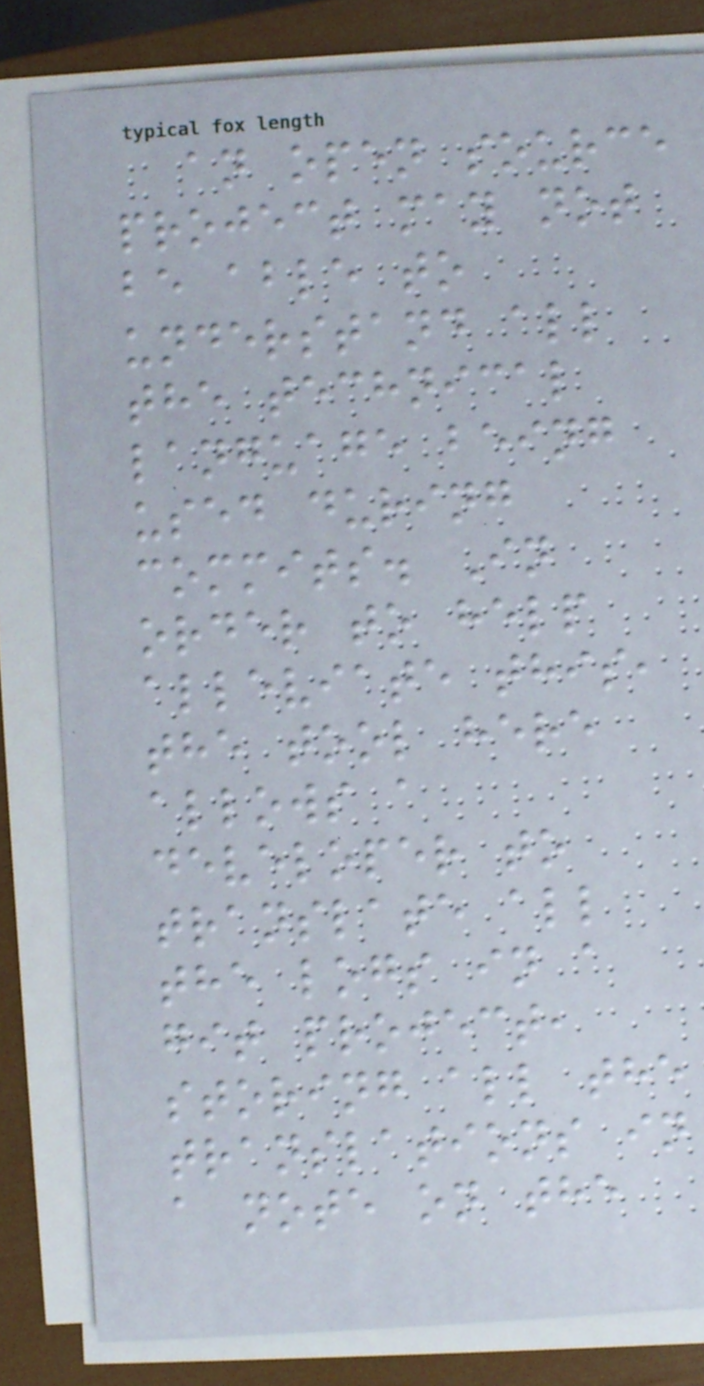an open source
project may not
be able to
understand all
the technical
language being
used during
commits. In
order to help
alleviate this,
the tool here
allows a
developer to
translate all
the logs in a
git project,
storing all the
translations in
a note on the
